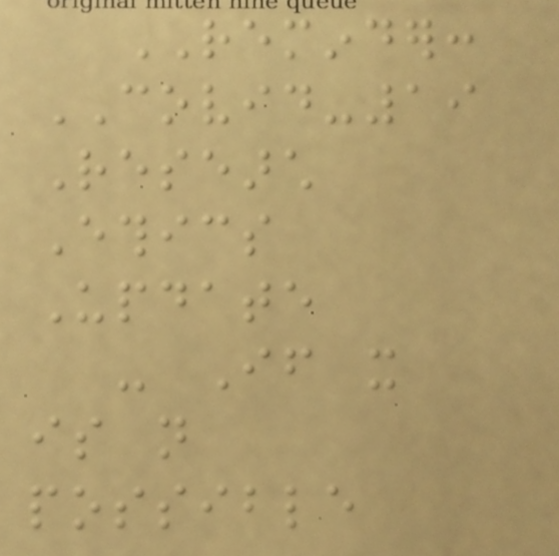REMINDER:
COVID-19
Research
Ethics
Update
- If it
is not
possible
